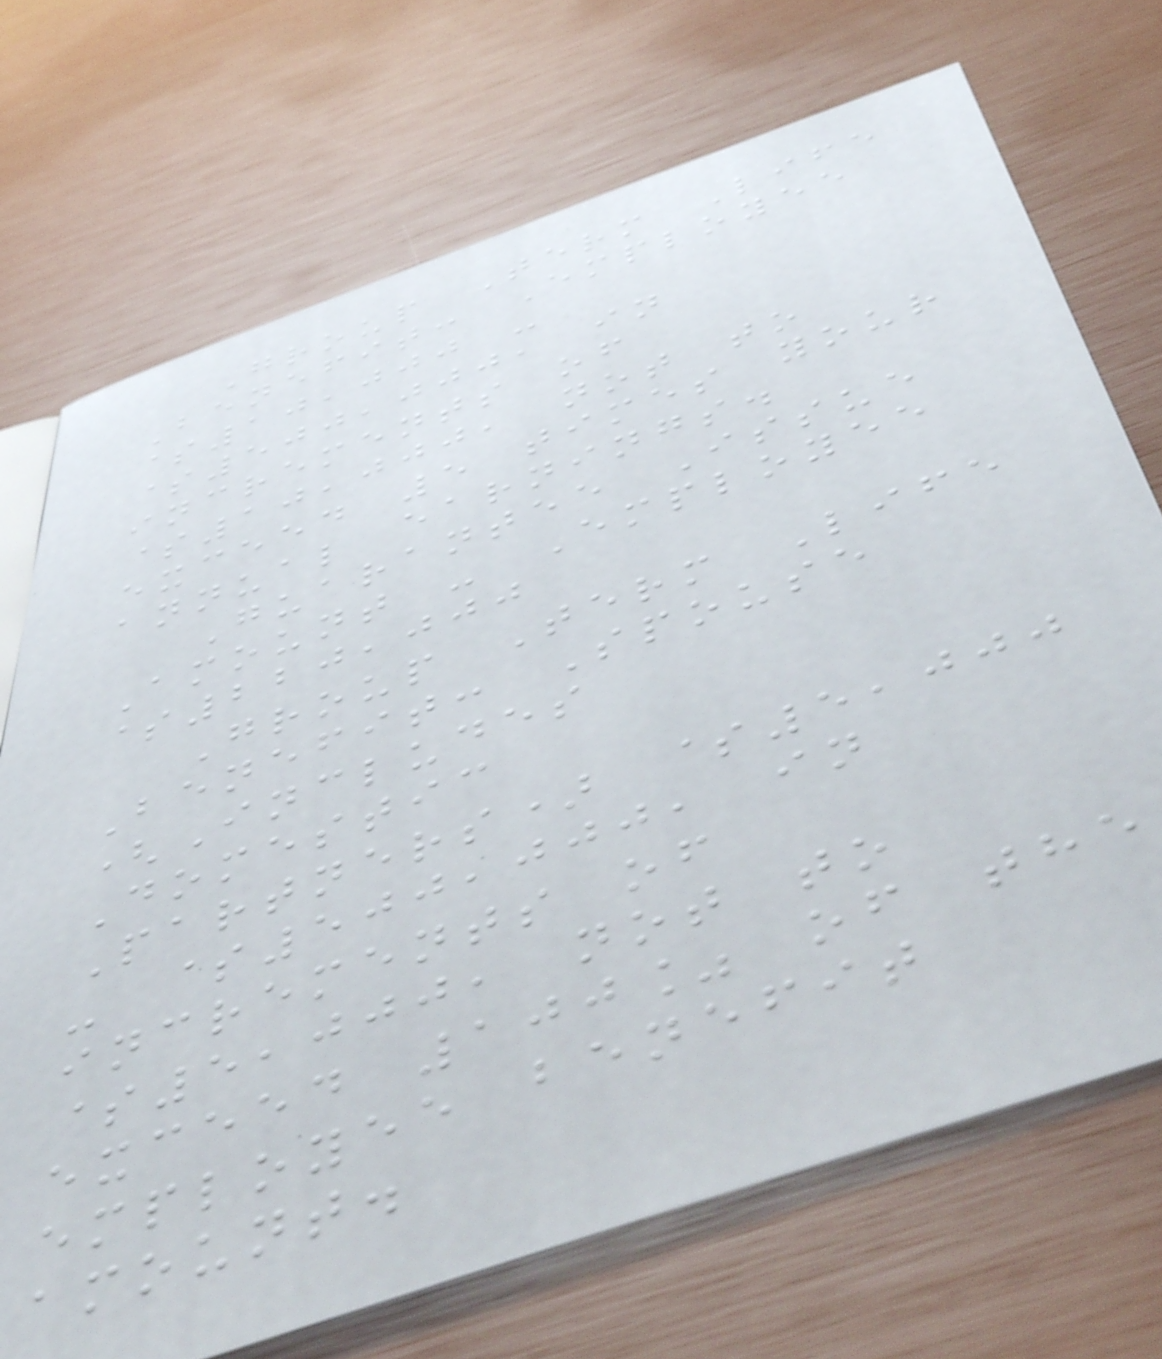Group Term Life
Benefit: Employee
$10,000 -
$500,000, in
increments of
$10,000, not to
exceed 5 times your
annual earnings.
Guarantee Issue
Amount - Employee
$220,000
Group Term Life
Benefit: Spouse
(Includes
Domestic
Partners) $5,000
- $500,000, in
increments of
$5,000, not to
exceed 100% of the
employee benefit
amount.
